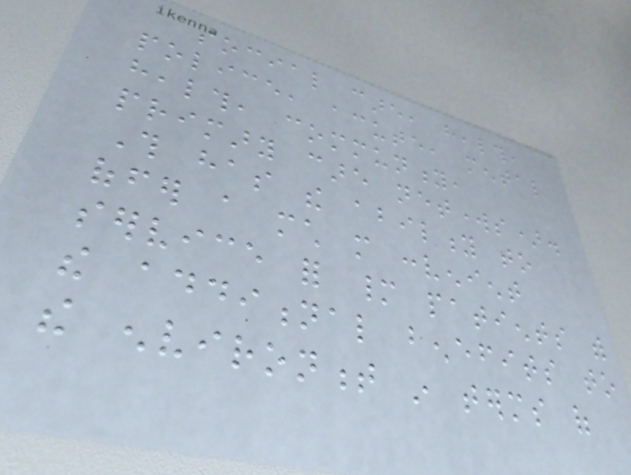social care, health,
police, acute, mental
health, community,
primary care networks).
This has the ability to
offer a much more convenient
service for many patients with
the additional benefits to
the environment in terms of
